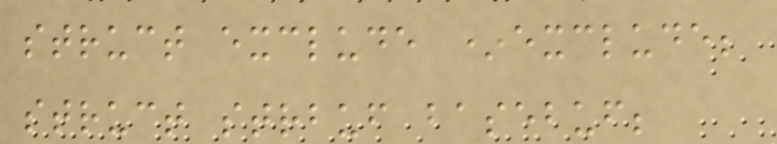struct exclude *exclude;
struct strbuf basebuf;
